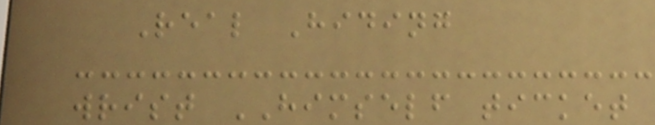Real Hiding
wrist HIMSELF ticket
